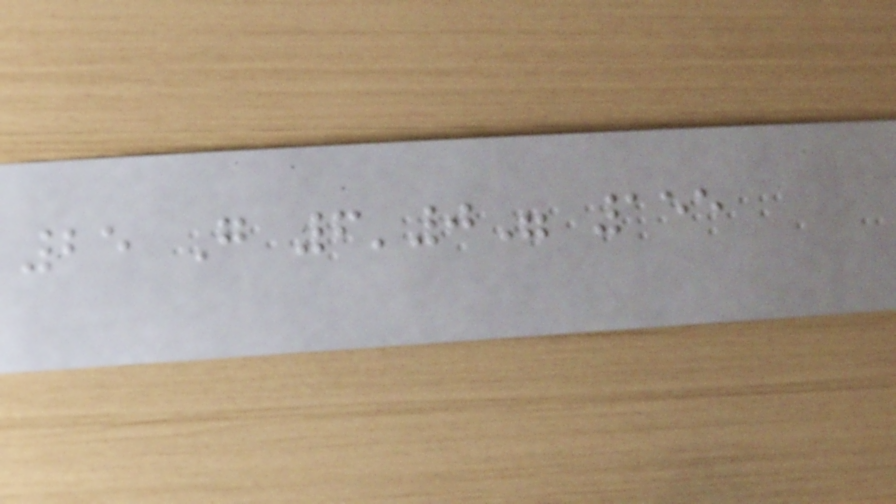25 G 6'0" 155
